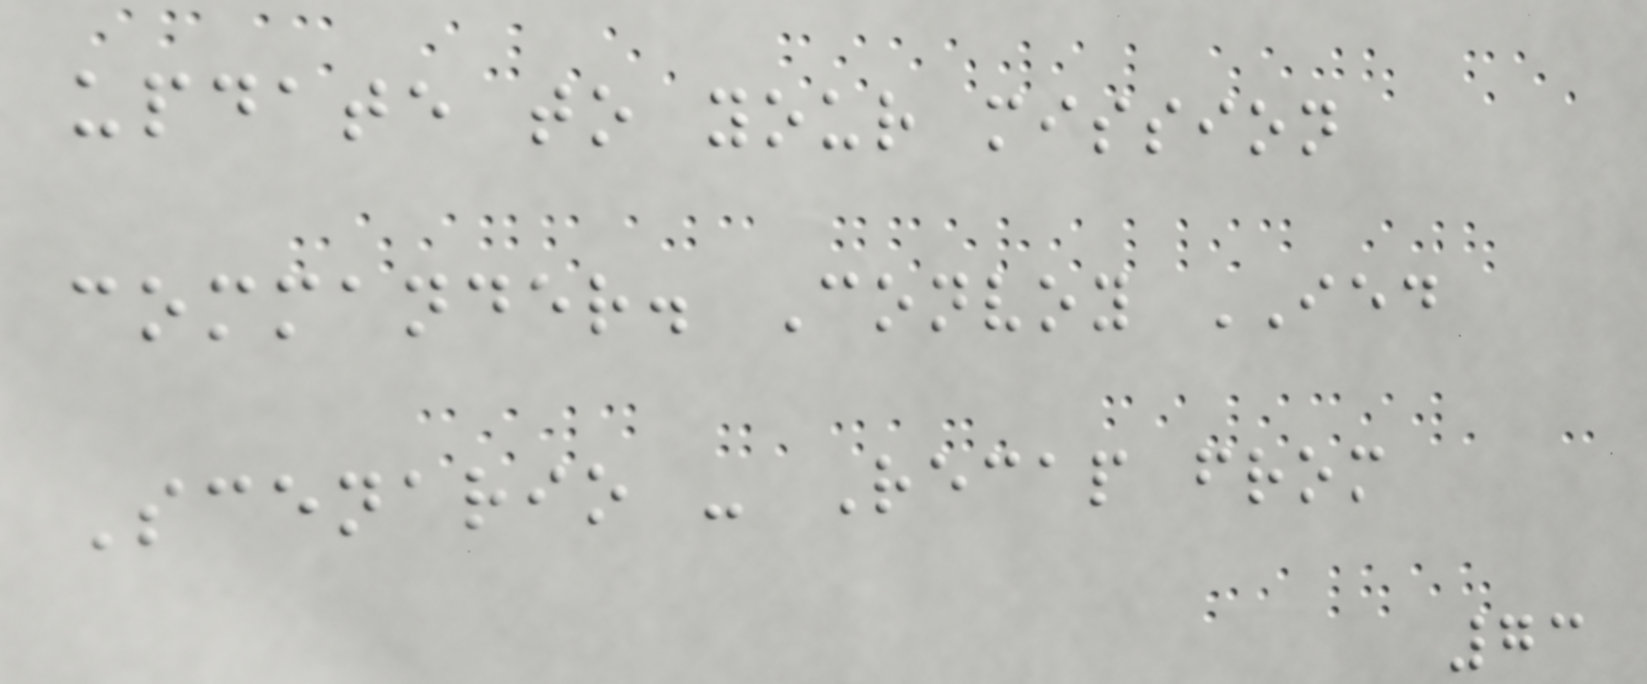update to your mission
commander. Convoy IED
Scenario - Recap from
73
